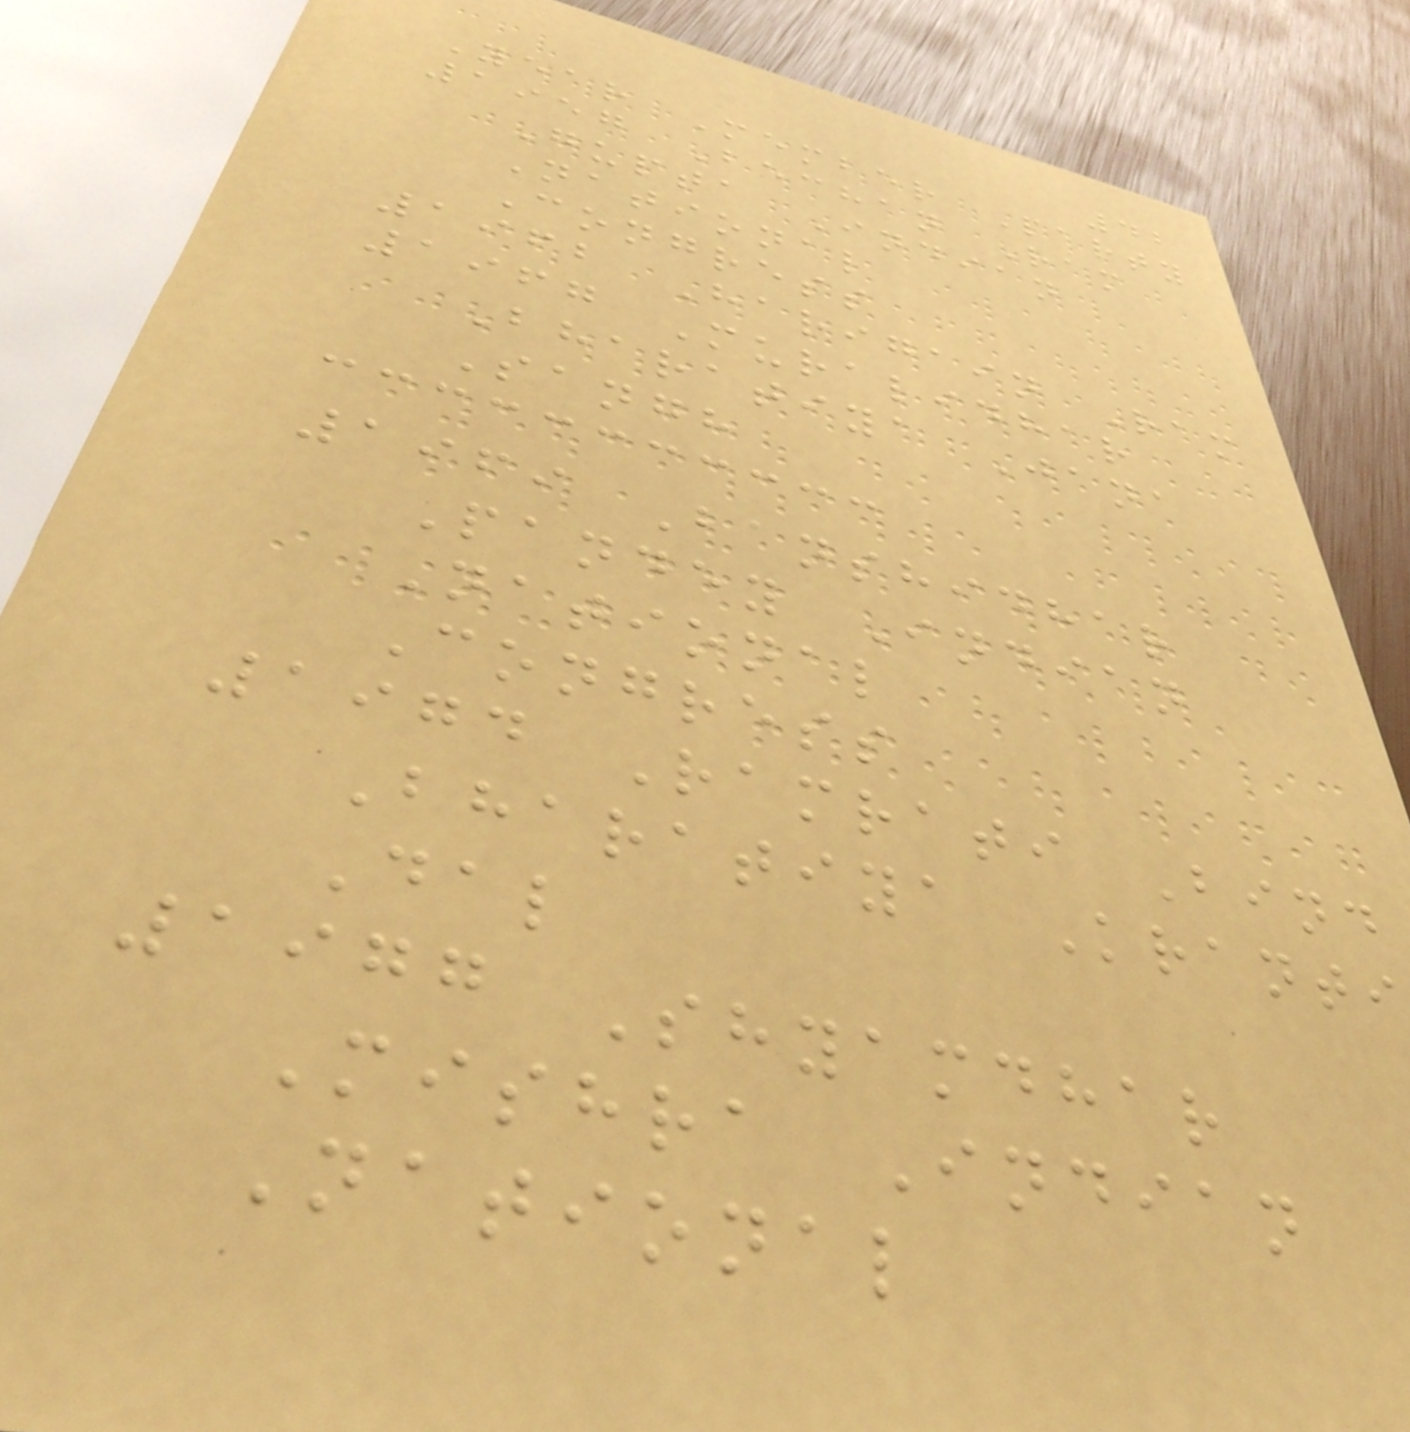42
Year Member Party
1957 Bechan Ram
Gupta Indian
National
Congress
1962 Harigain Ram
1967 Muralidhar
Bharatiya Jana
Sangh
1969 Banshidhar
Pandey Indian
National
Congress
1974 Ramrati Bind
Bharatiya Kranti
Dal
1977 Shyamdhar
Mishra Indian
National
